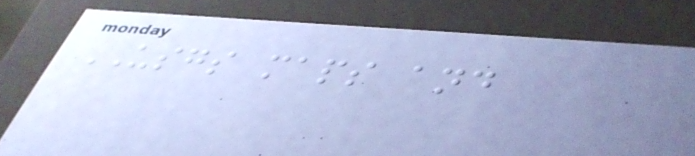USGS maps and
